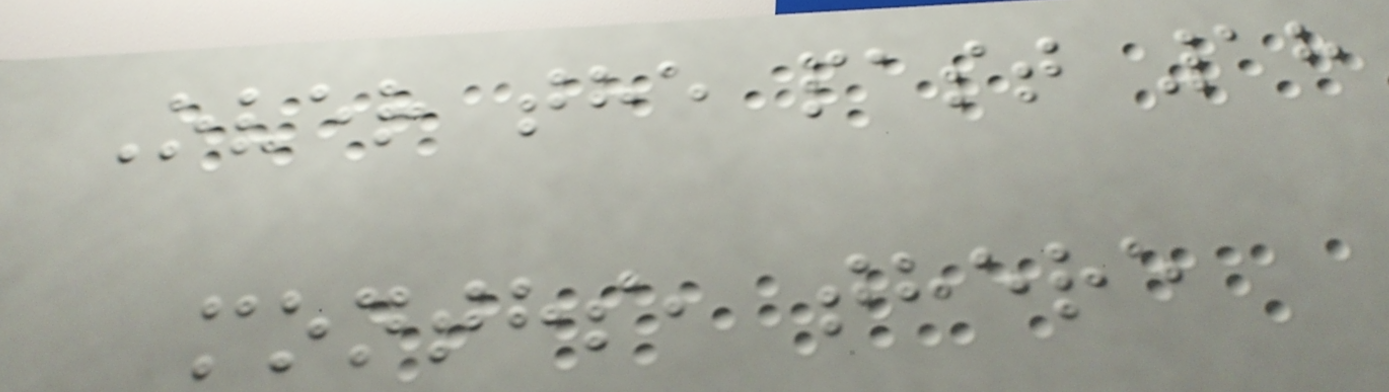Over the past 18
months, there
